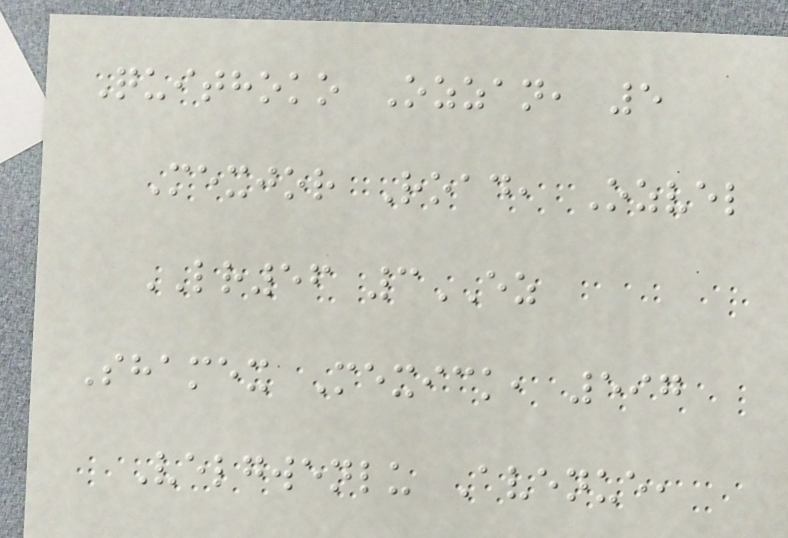Quithoko Ozzan, 5
Mexjor Road, Ozvel
LR56 3EZ
Shamex Mexick, 597
Velgwenlu Avenue,
